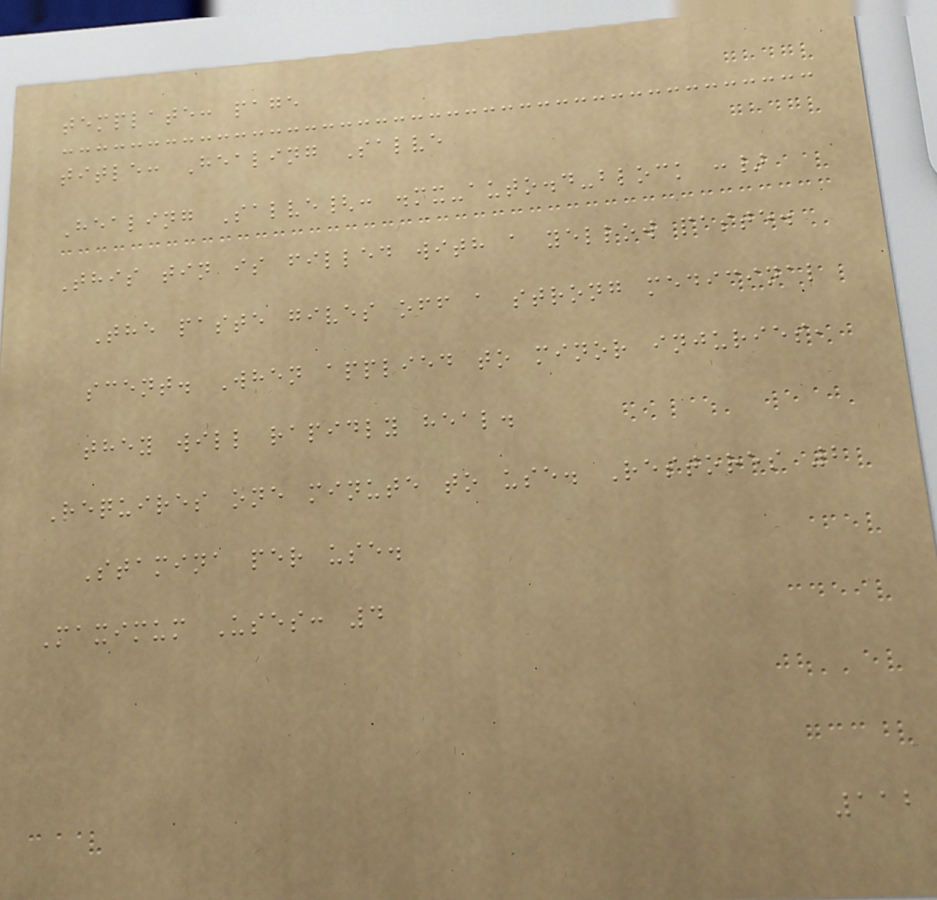template: page
title: Healing Salve
Healing Salve{: .mx-auto.d-block :}
This tin is filled with a yellow paste.
The paste gives off a strong medicinal
scent. When applied to minor injuries,
they will rapidly heal.
Requires one minute to use. Restores 2
Stamina per use.
Maximum Uses: 4
112
